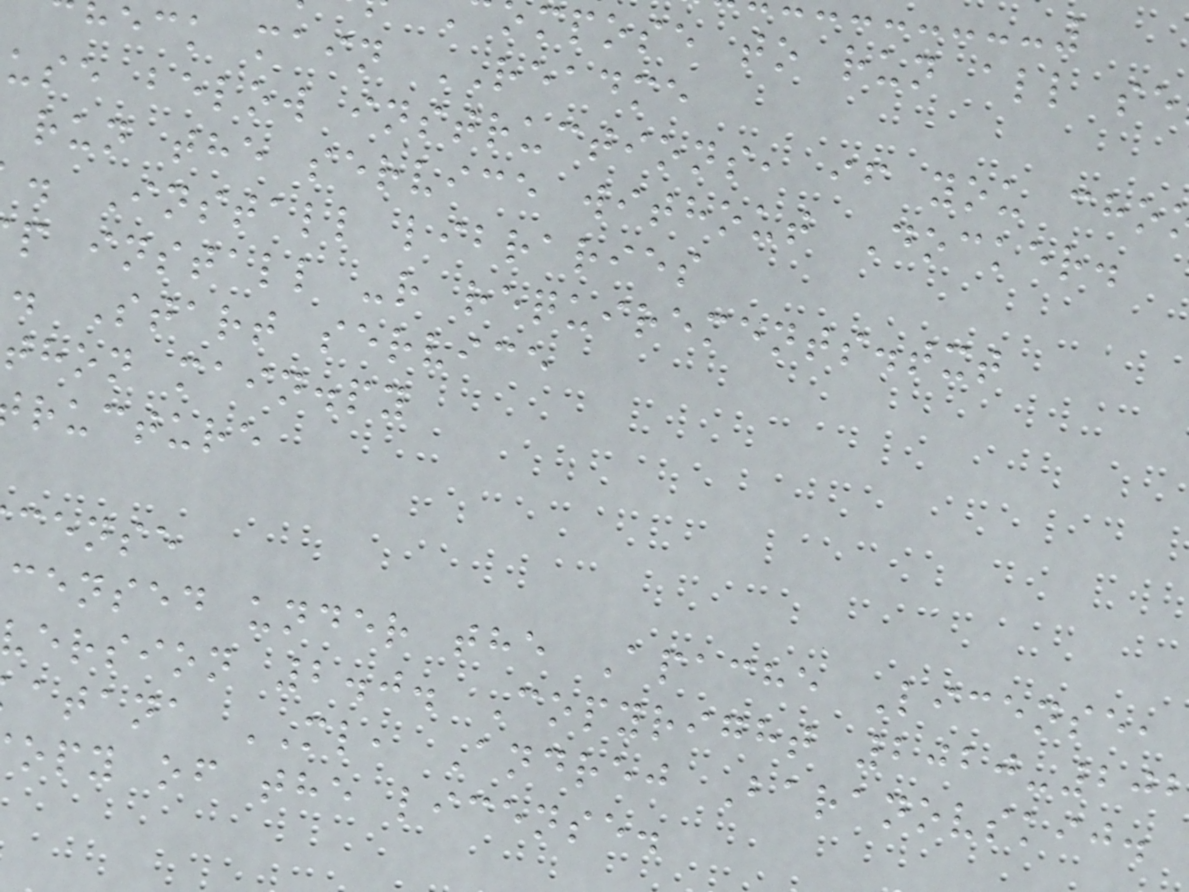mpose to run all se
heck main README
use below instructions, if you cho
run the service without Docker.
. Install libraries
p install -r requirements.txt
. Start service
thon main.py
ructure
cense
censed under the Apache License,
version 2.0. Copyright 2020-20
atana ML, Andrej Baranovskij.
opy of the license.
